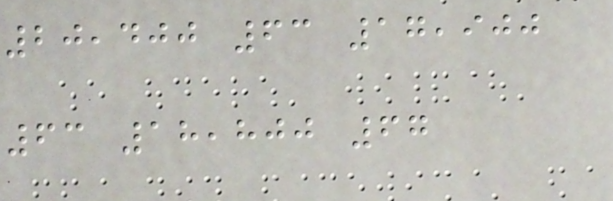20,400 63 17,900
63 18,800 67
